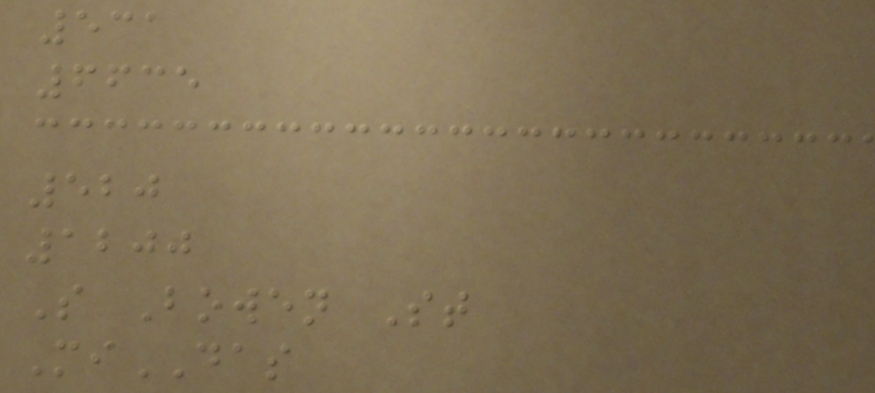531
6635
520
1200
S Bowen St
MiDAS
